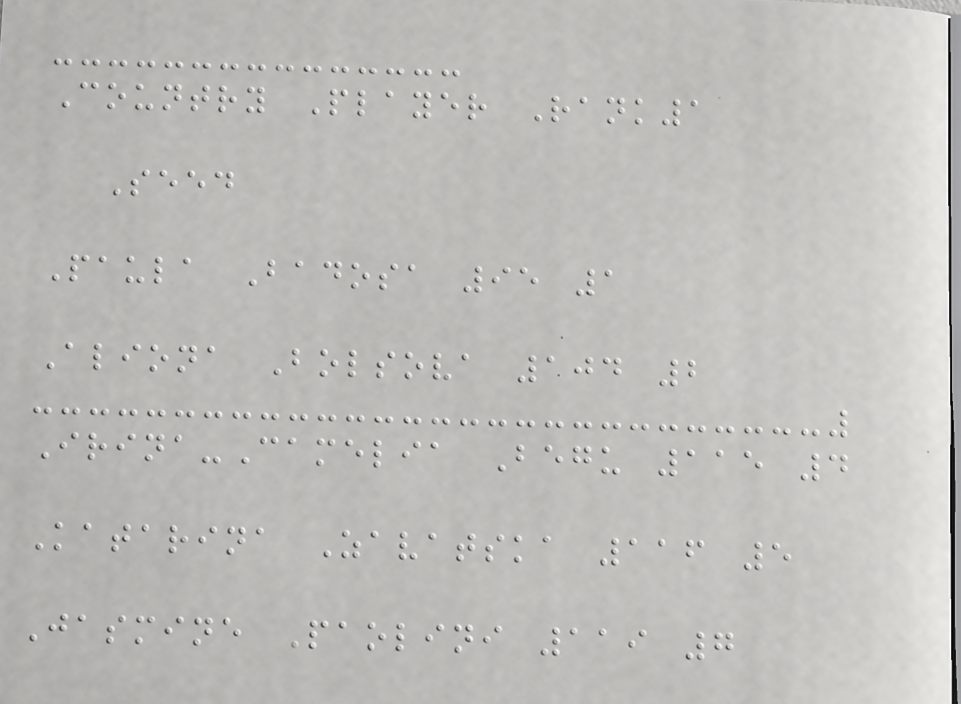Country Player Rank1
Seed
Paula Badosa 95 1
Aliona Bolsova 104 2
Irina-Camelia Begu 115 4
Katarina Zavatska 116 5
Jasmine Paolini 119 7
